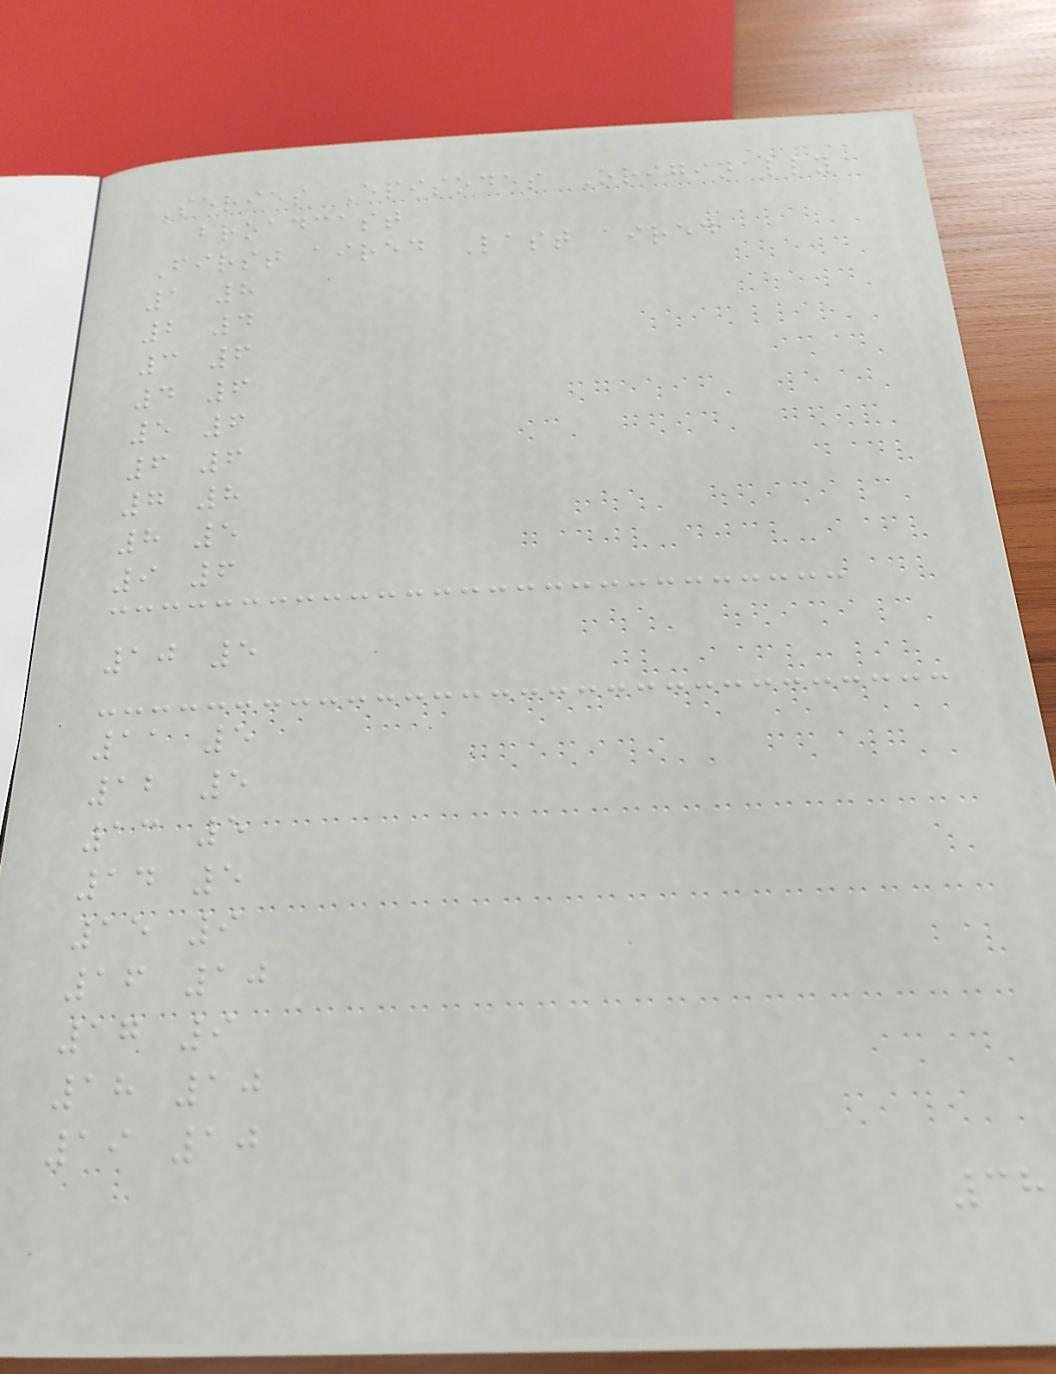Series Episodes Originally
broadcast
First aired Last aired
1 8
2 4
3 6
4 6
5 6
6 6
7 8
8 5
9 6
10 5
11 5
12 5
13 5
14 5
15 9
16 10
17 9
18 10
19 10
38
